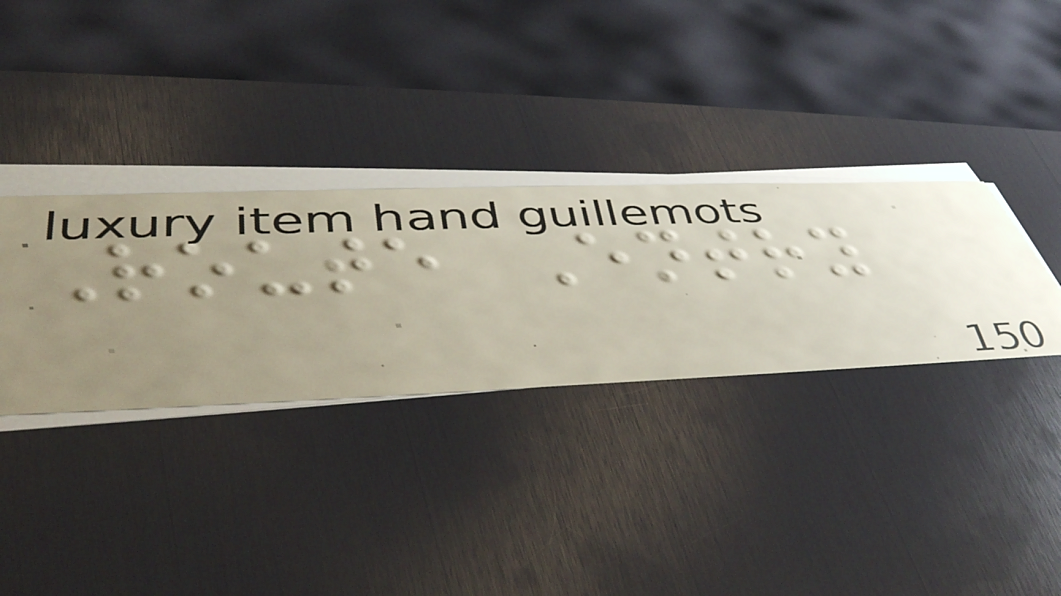Route Entry
